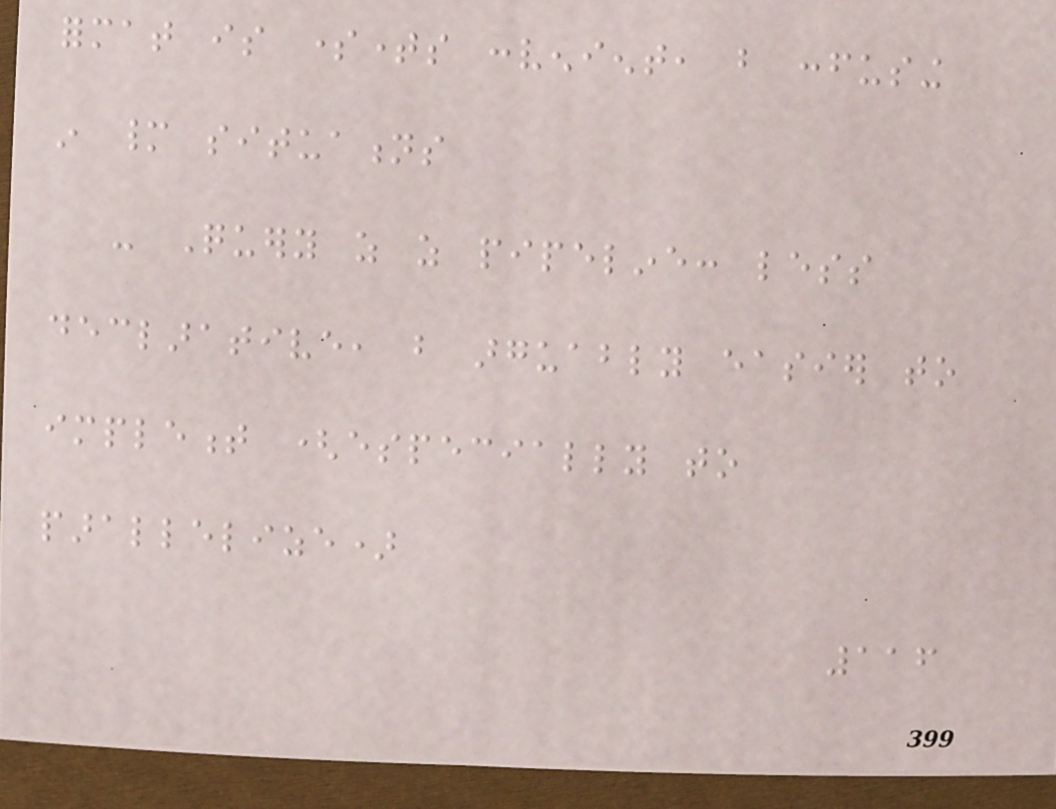format is sometimes convenient, but confusing
in many situations
- Query as as pipeline: less
declarative, but arguably easier to
implement (especially to
parallelize)
116
